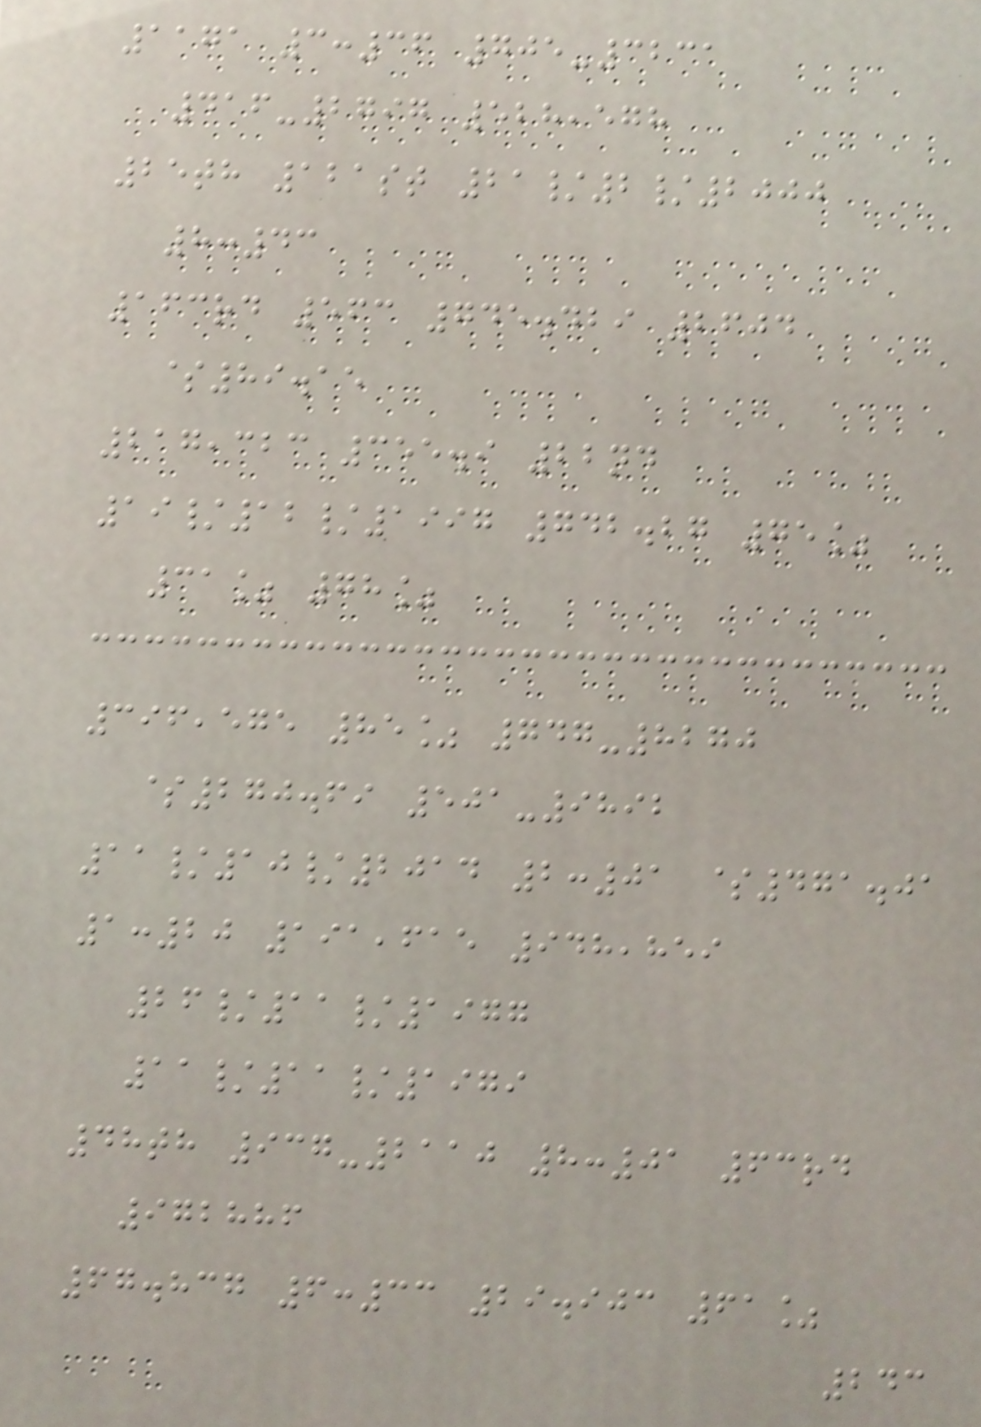1171 3:36 705-3231
416-2797 528,578
25th 121st 21/2/2000
8:43
163rd 563 745.429 2604
$89.15
217,323 355.9 22nd
19/12/1997 742.27 75%
31% 78%
396,575 85% 747-8270
$270.69 501-9892
11/10/2014 2:01 $471.01
1:20 191,615 948,859
26/11/1977
11/11/1979
48th 937-2110 8:01 63rd
972886
67.837 6:33 29.903 61%
243
